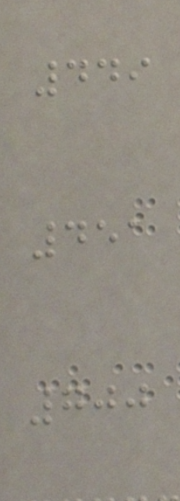449
451
700
